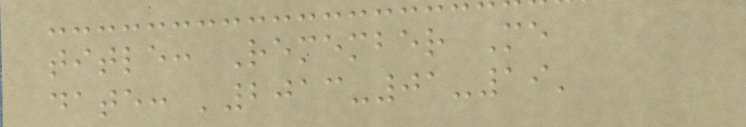title: Remember Me
date: '2013-01-19'
